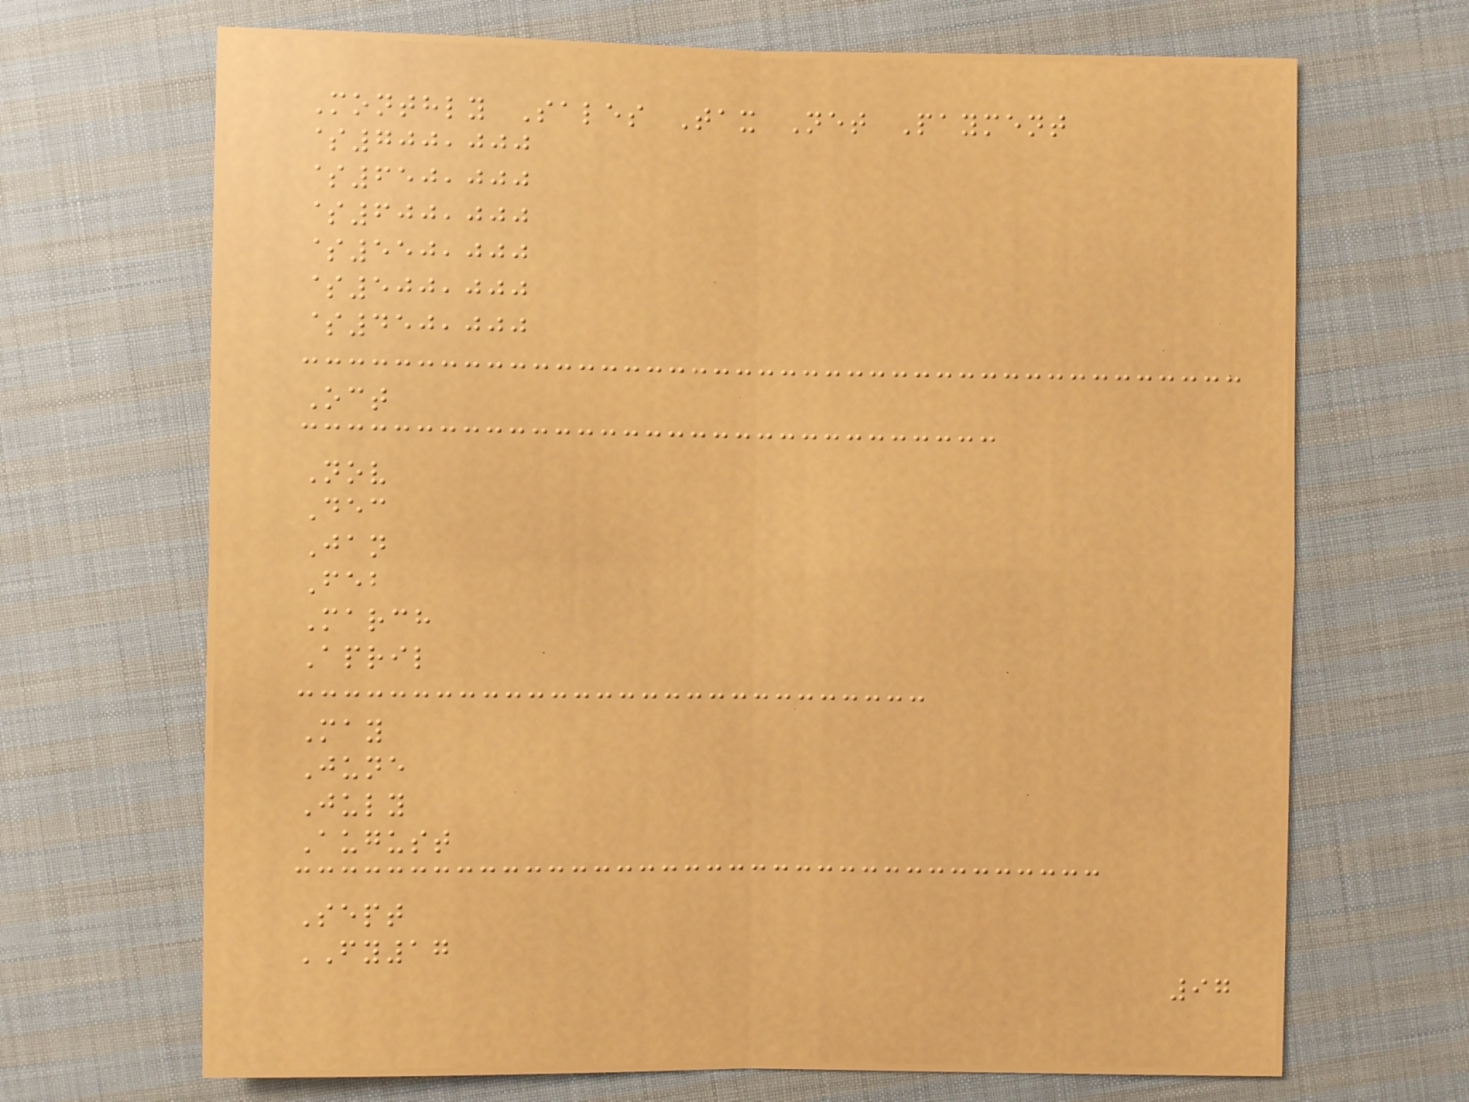Monthly Sales Tax Net Payment
$700,000
$650,000
$600,000
$550,000
$500,000
$450,000
Oct
Nov
Dec
Jan
Feb
March
April
May
June
July
August
Sept
FY17
97
